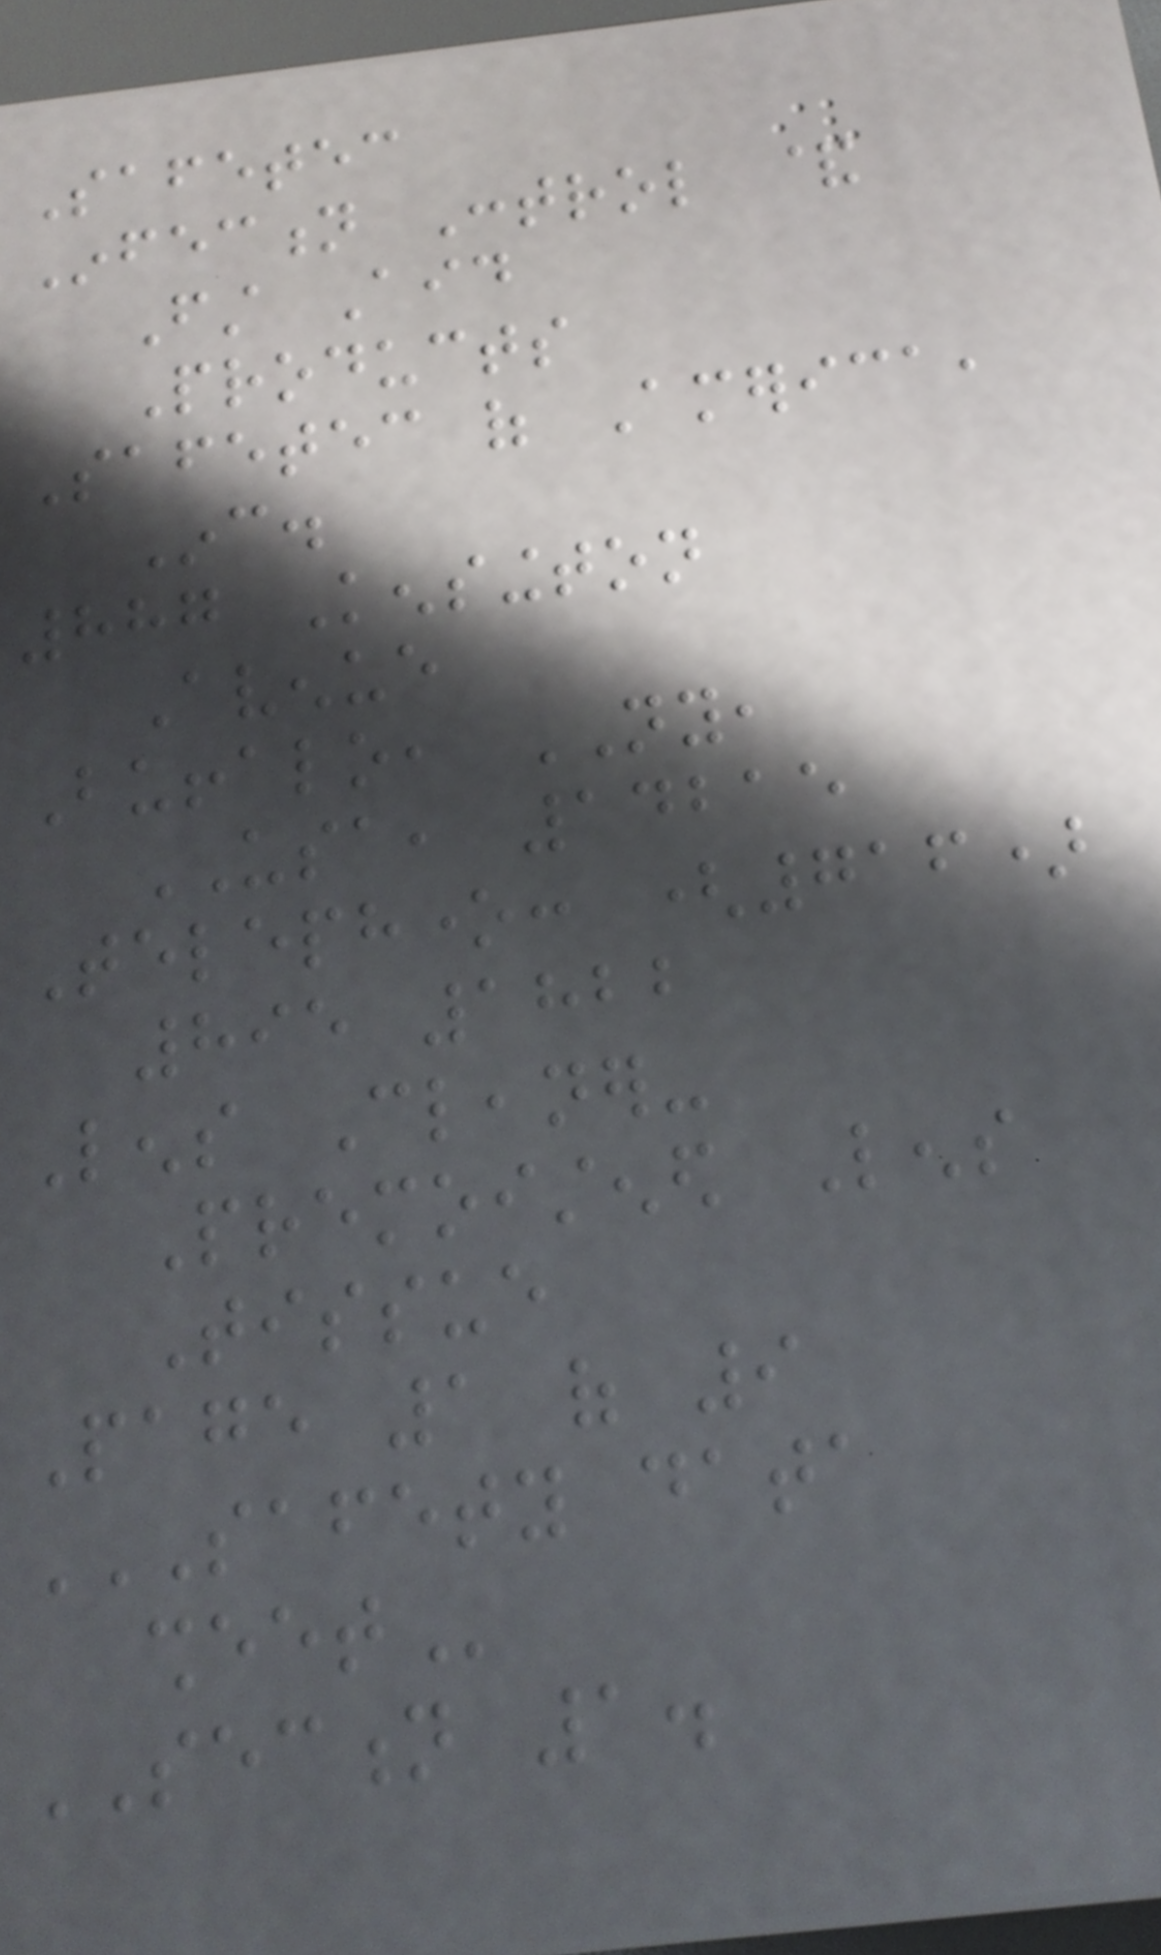Safetec
Infection Control &
First Aid
Products
Safetec of America,
Inc.
887 Kensington
Avenue
Buffalo, NY,
USA, 14215
Telephone: (716)
895 1822
Lens Cleaner-
Premoistened Lens
Tissue
Page 1 of 9
SAFETY DATA
SHEET
SECTION 1.
